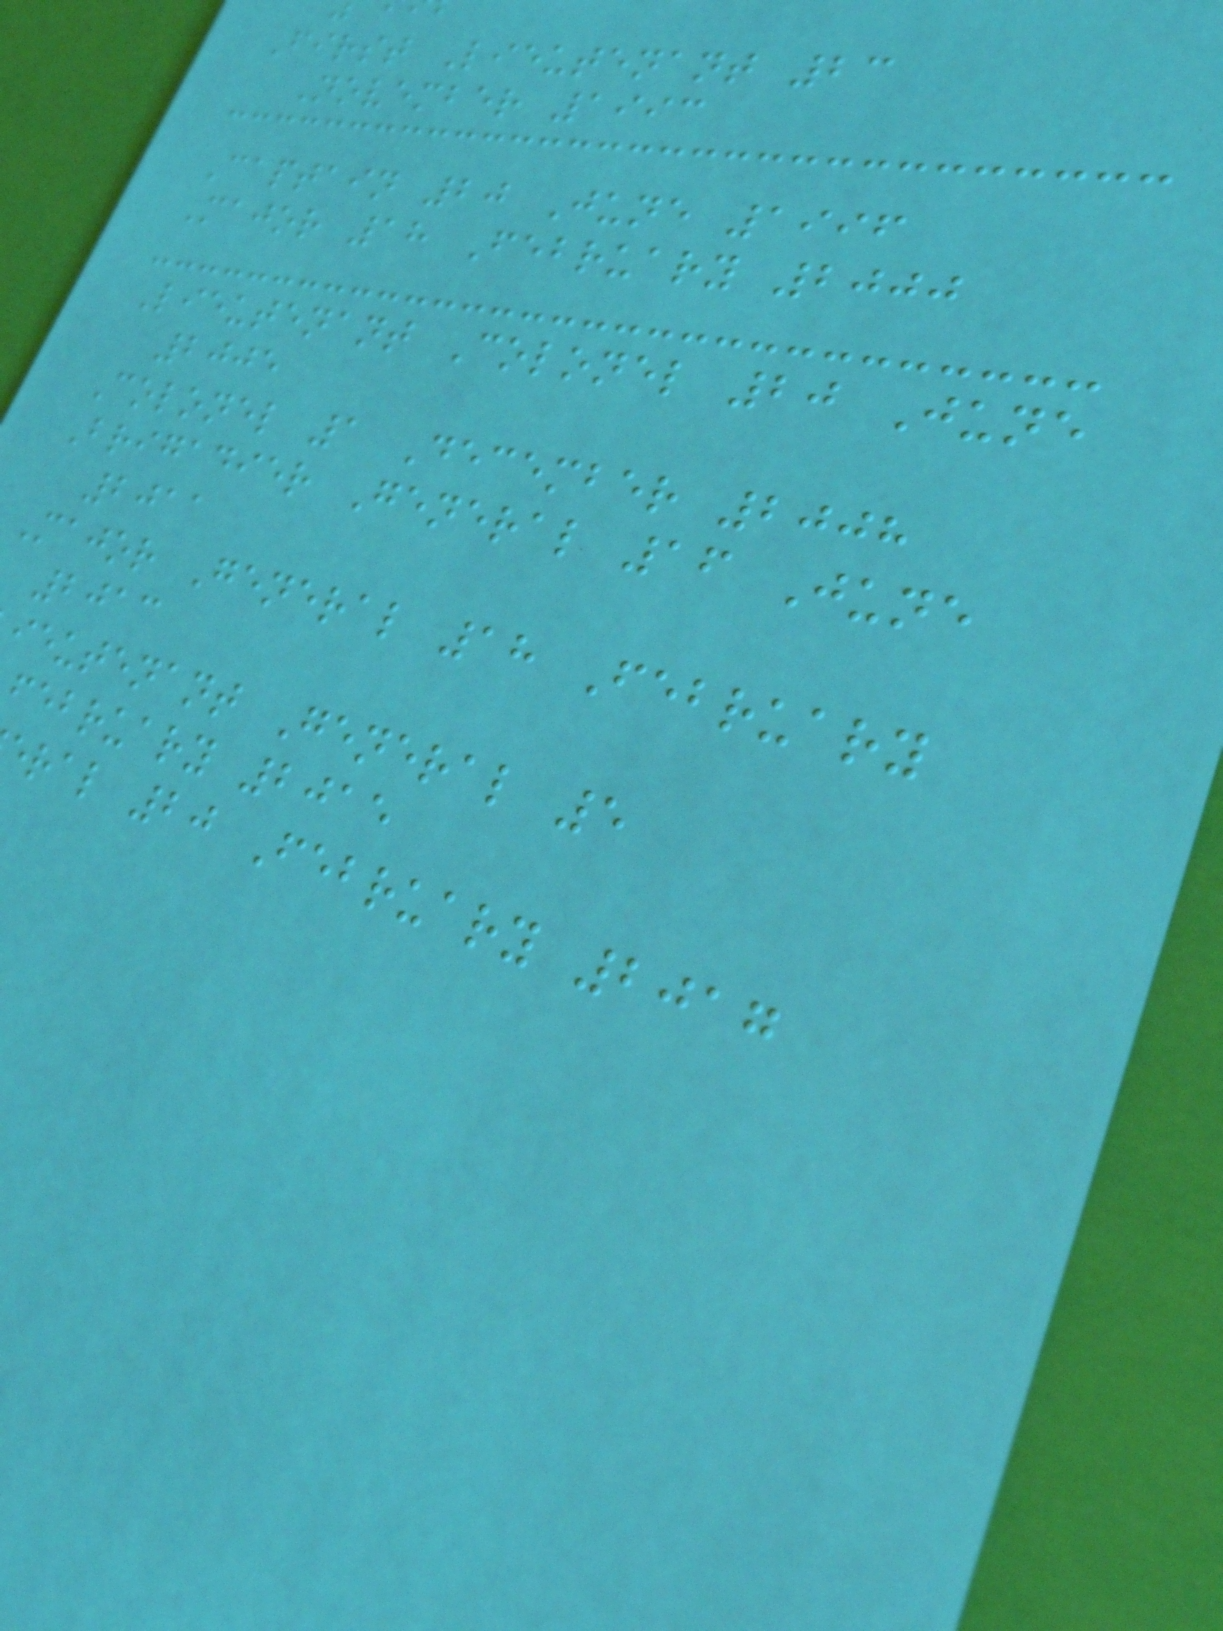First Lieutenant 23
November 1993
Captain 20 June 1996
Major 18 February 2000
Lieutenant Colonel 20 June
2005
Colonel 1 December 2008
Brigadier General 16 June
2011
Major General 18 February
2013
ieutenant General 5
february 2015
eral 20 February 2017
